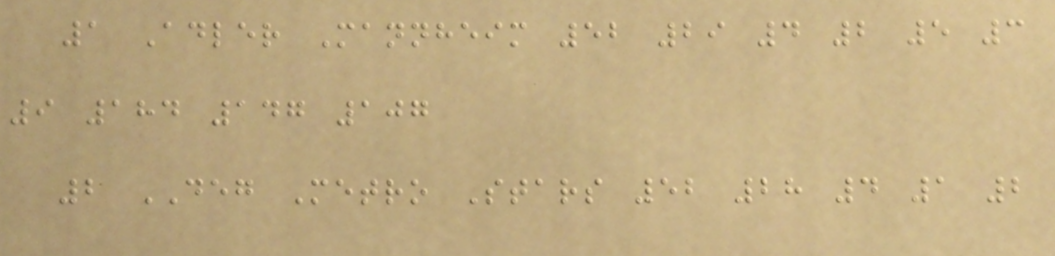1 Adler Mannheim 52 29 4 2 5 3
9 184 147 107
2 DEG Metro Stars 52 28 4 1 2
